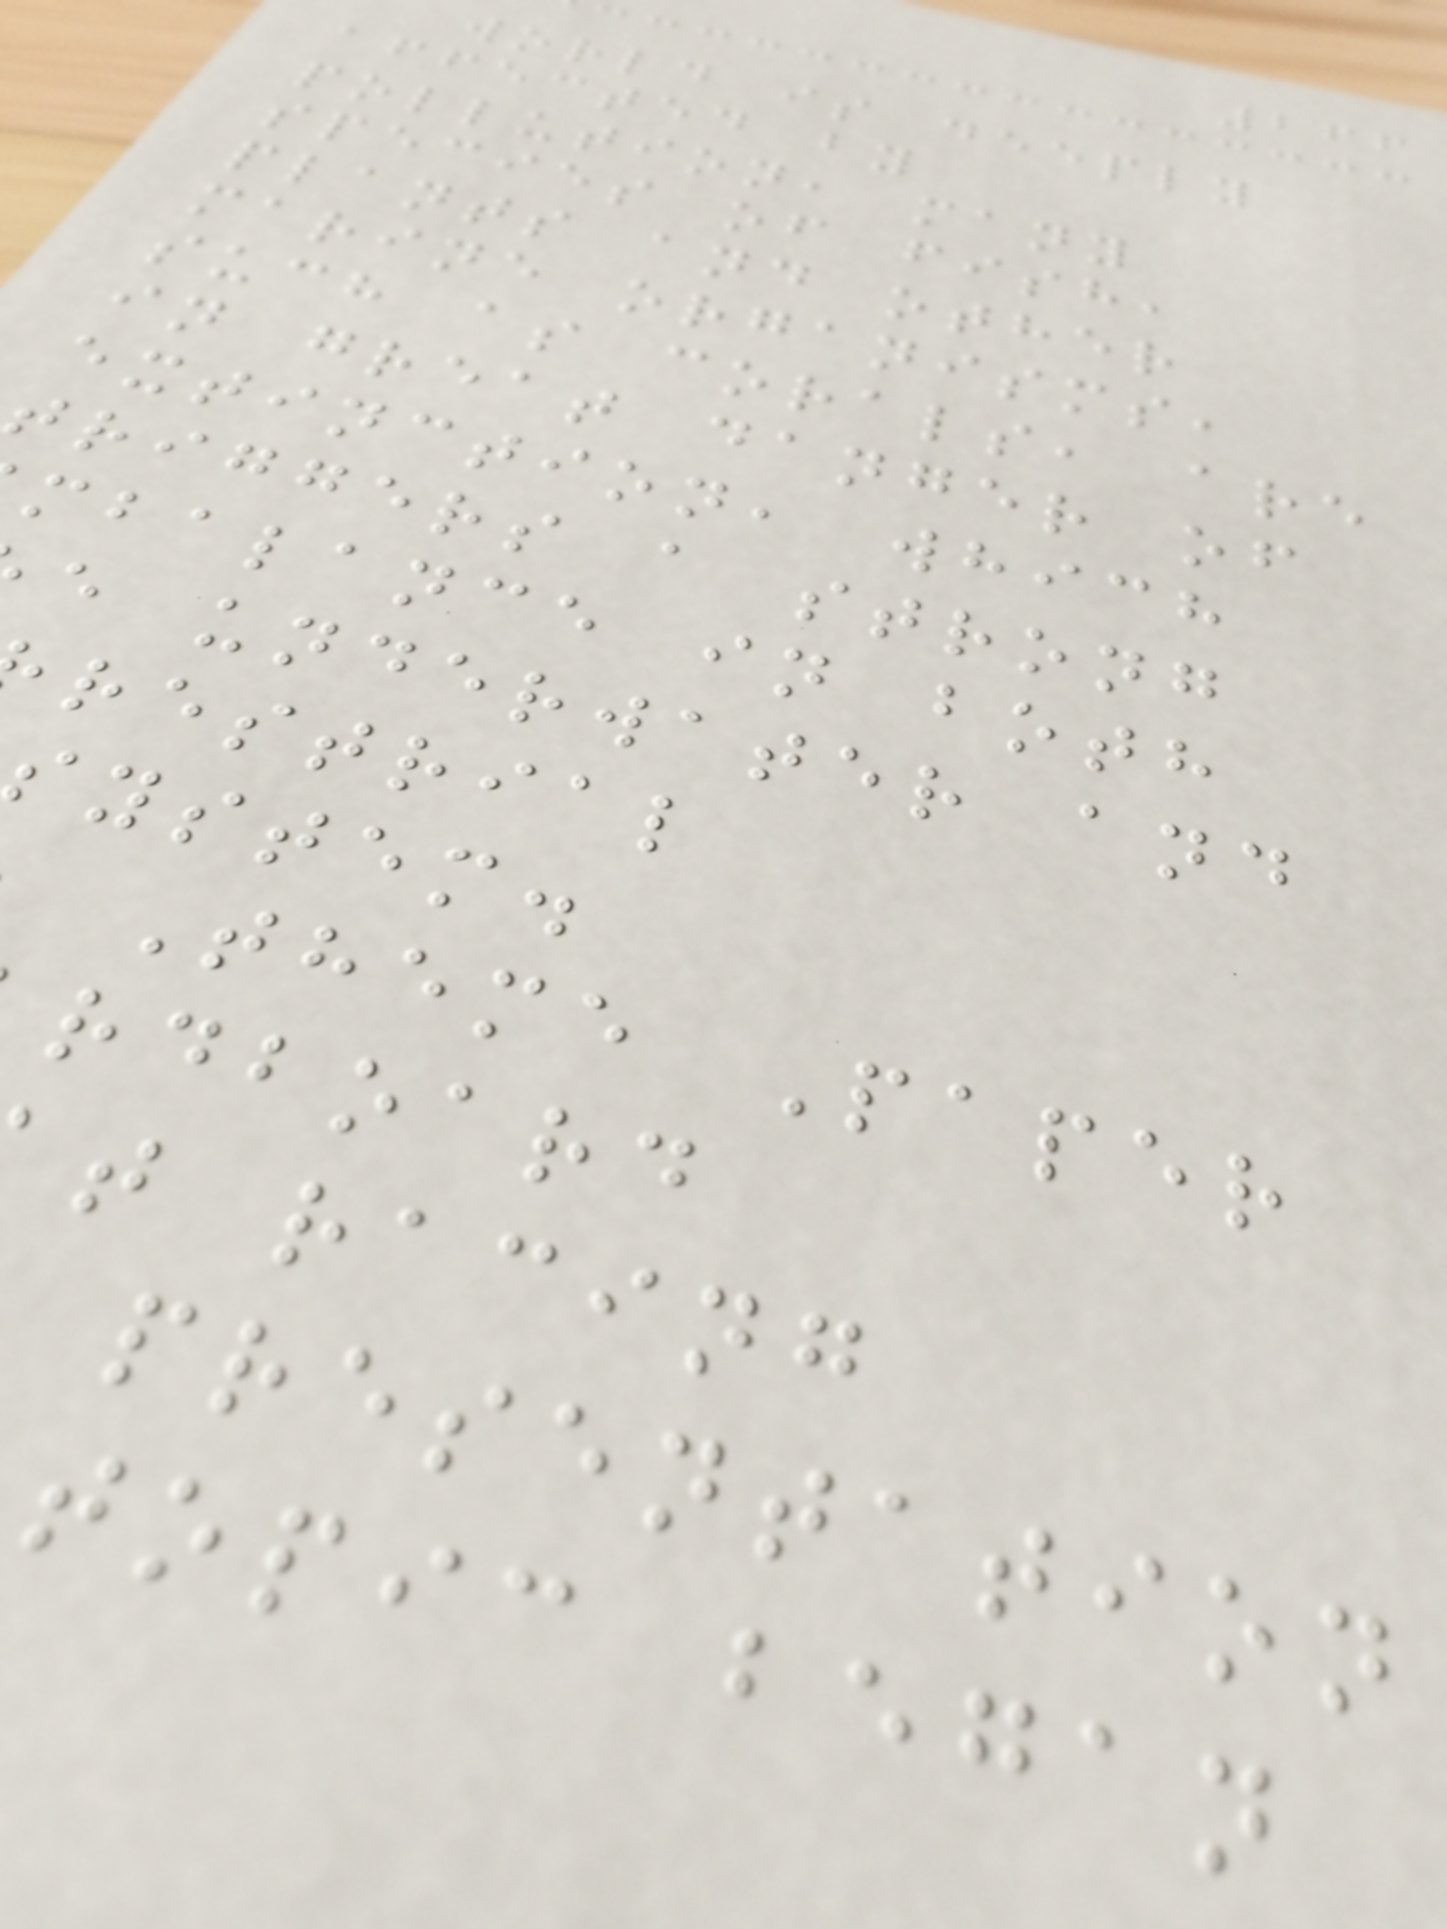266
world is deeply
affected by
pollution, many
species of fish,
plants and other
marine organisms,
such as corals, are
in great danger of
extinction, which
triggers a strong
mbalance in both
e underwater and
restrial
ystem.
Theme Paper
rdboard
t racing
presentation
topic began
